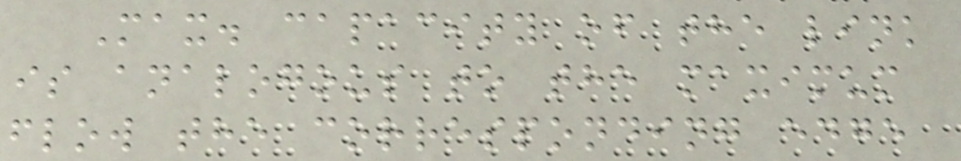Max. capacity of the link
is analogous to the maximum
flow the corresponding edge
